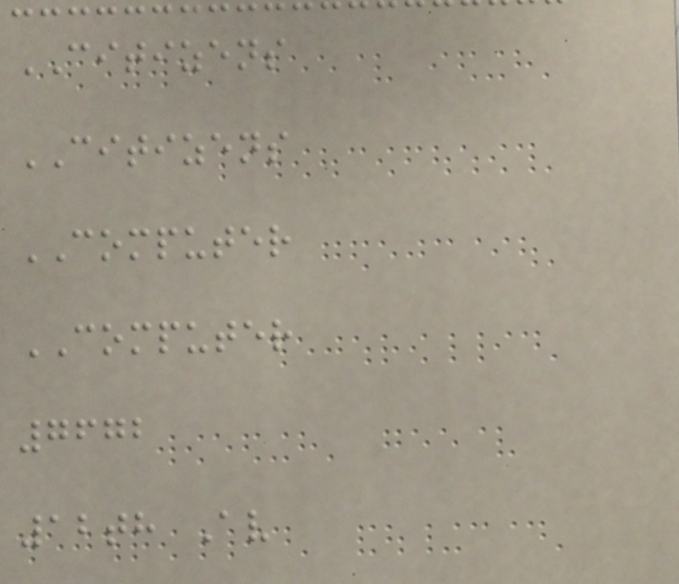CITIZENS
CITIZENS
COMPUTER
COMPUTER
7672
12th Av
